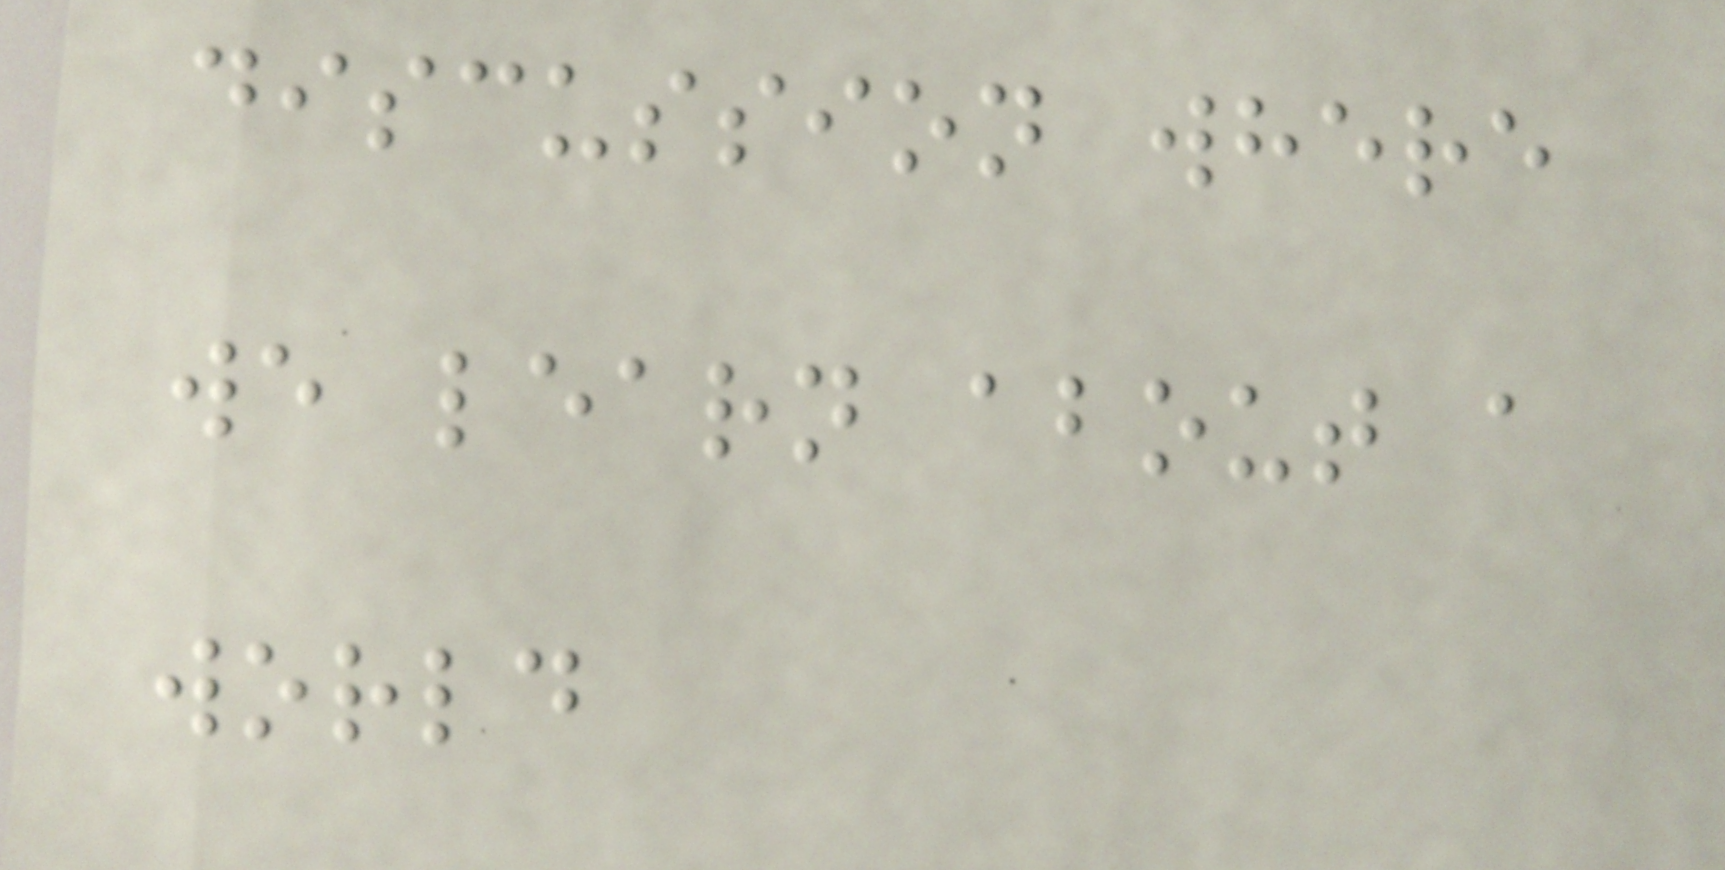discussion where
we learn about a
world
